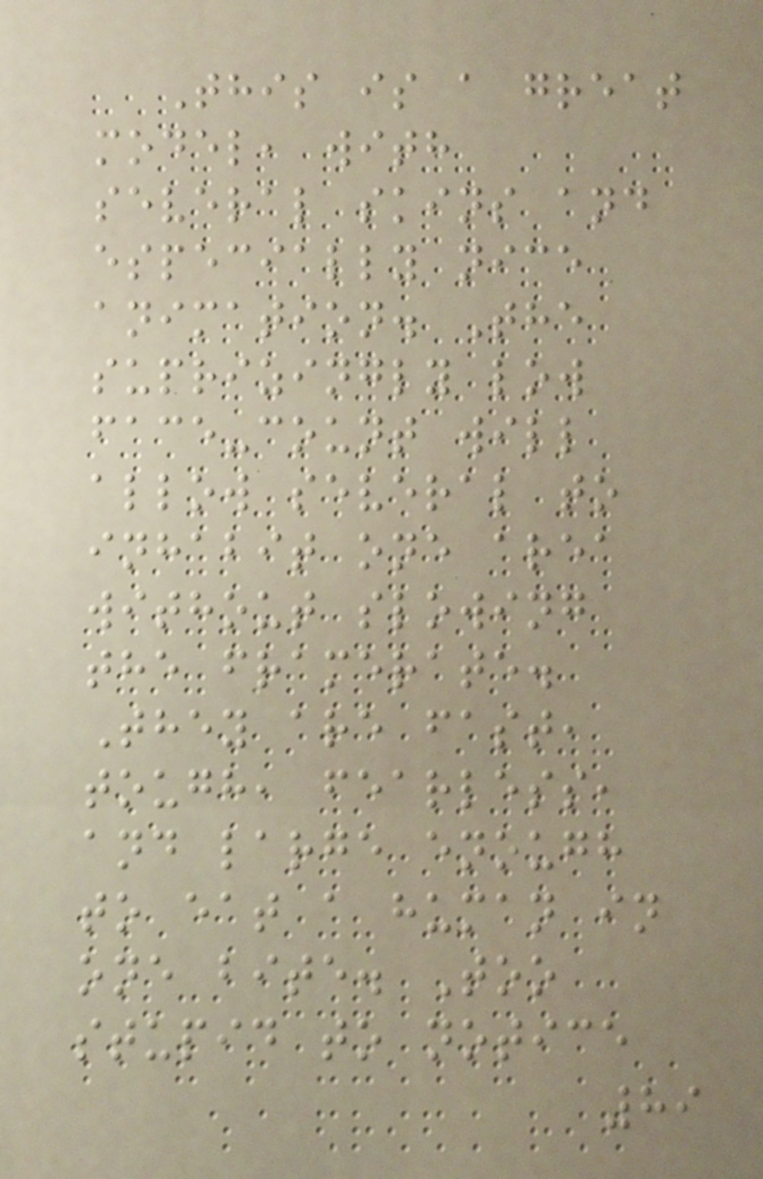This is a great
model, with
several skins and
especially nice
animation. The
suprizingly low
face-count will
allow several to
inhabit one area
without slowing
the framerate.
They are fast,
tough, fearless,
and large enough
to eat a human in
one bite. Too
stupid to notice
89
